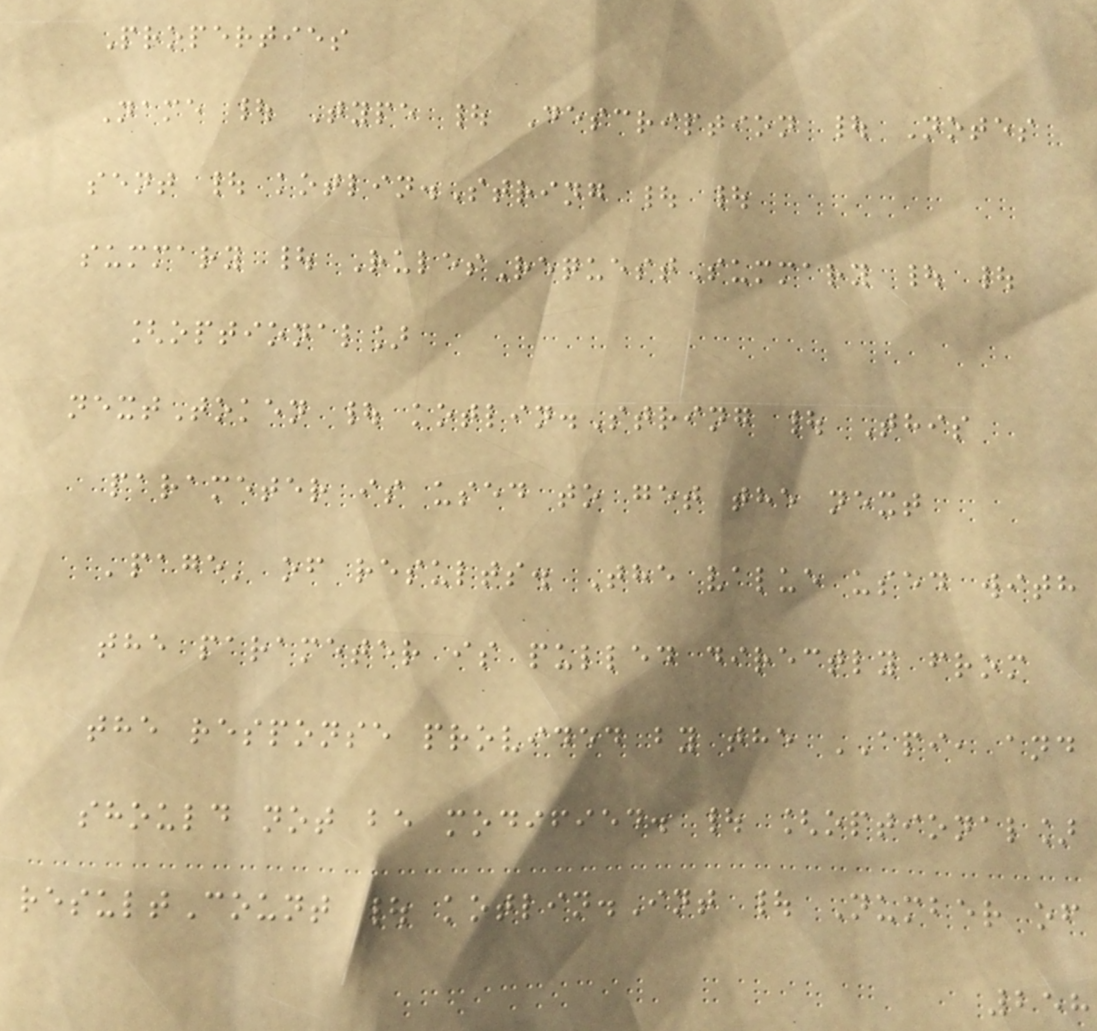Properties
Name | Type | Description | Notes
sent | kotlin.String | |
summary | RulesRequestSummary | |
[optional]
nextToken | kotlin.String | This
parameter is used to get the next
'page' of results. The value used with
the parameter is pulled directly from
the response provided by the API, and
should not be modified. | [optional]
resultCount | kotlin.Int | Number of
258
